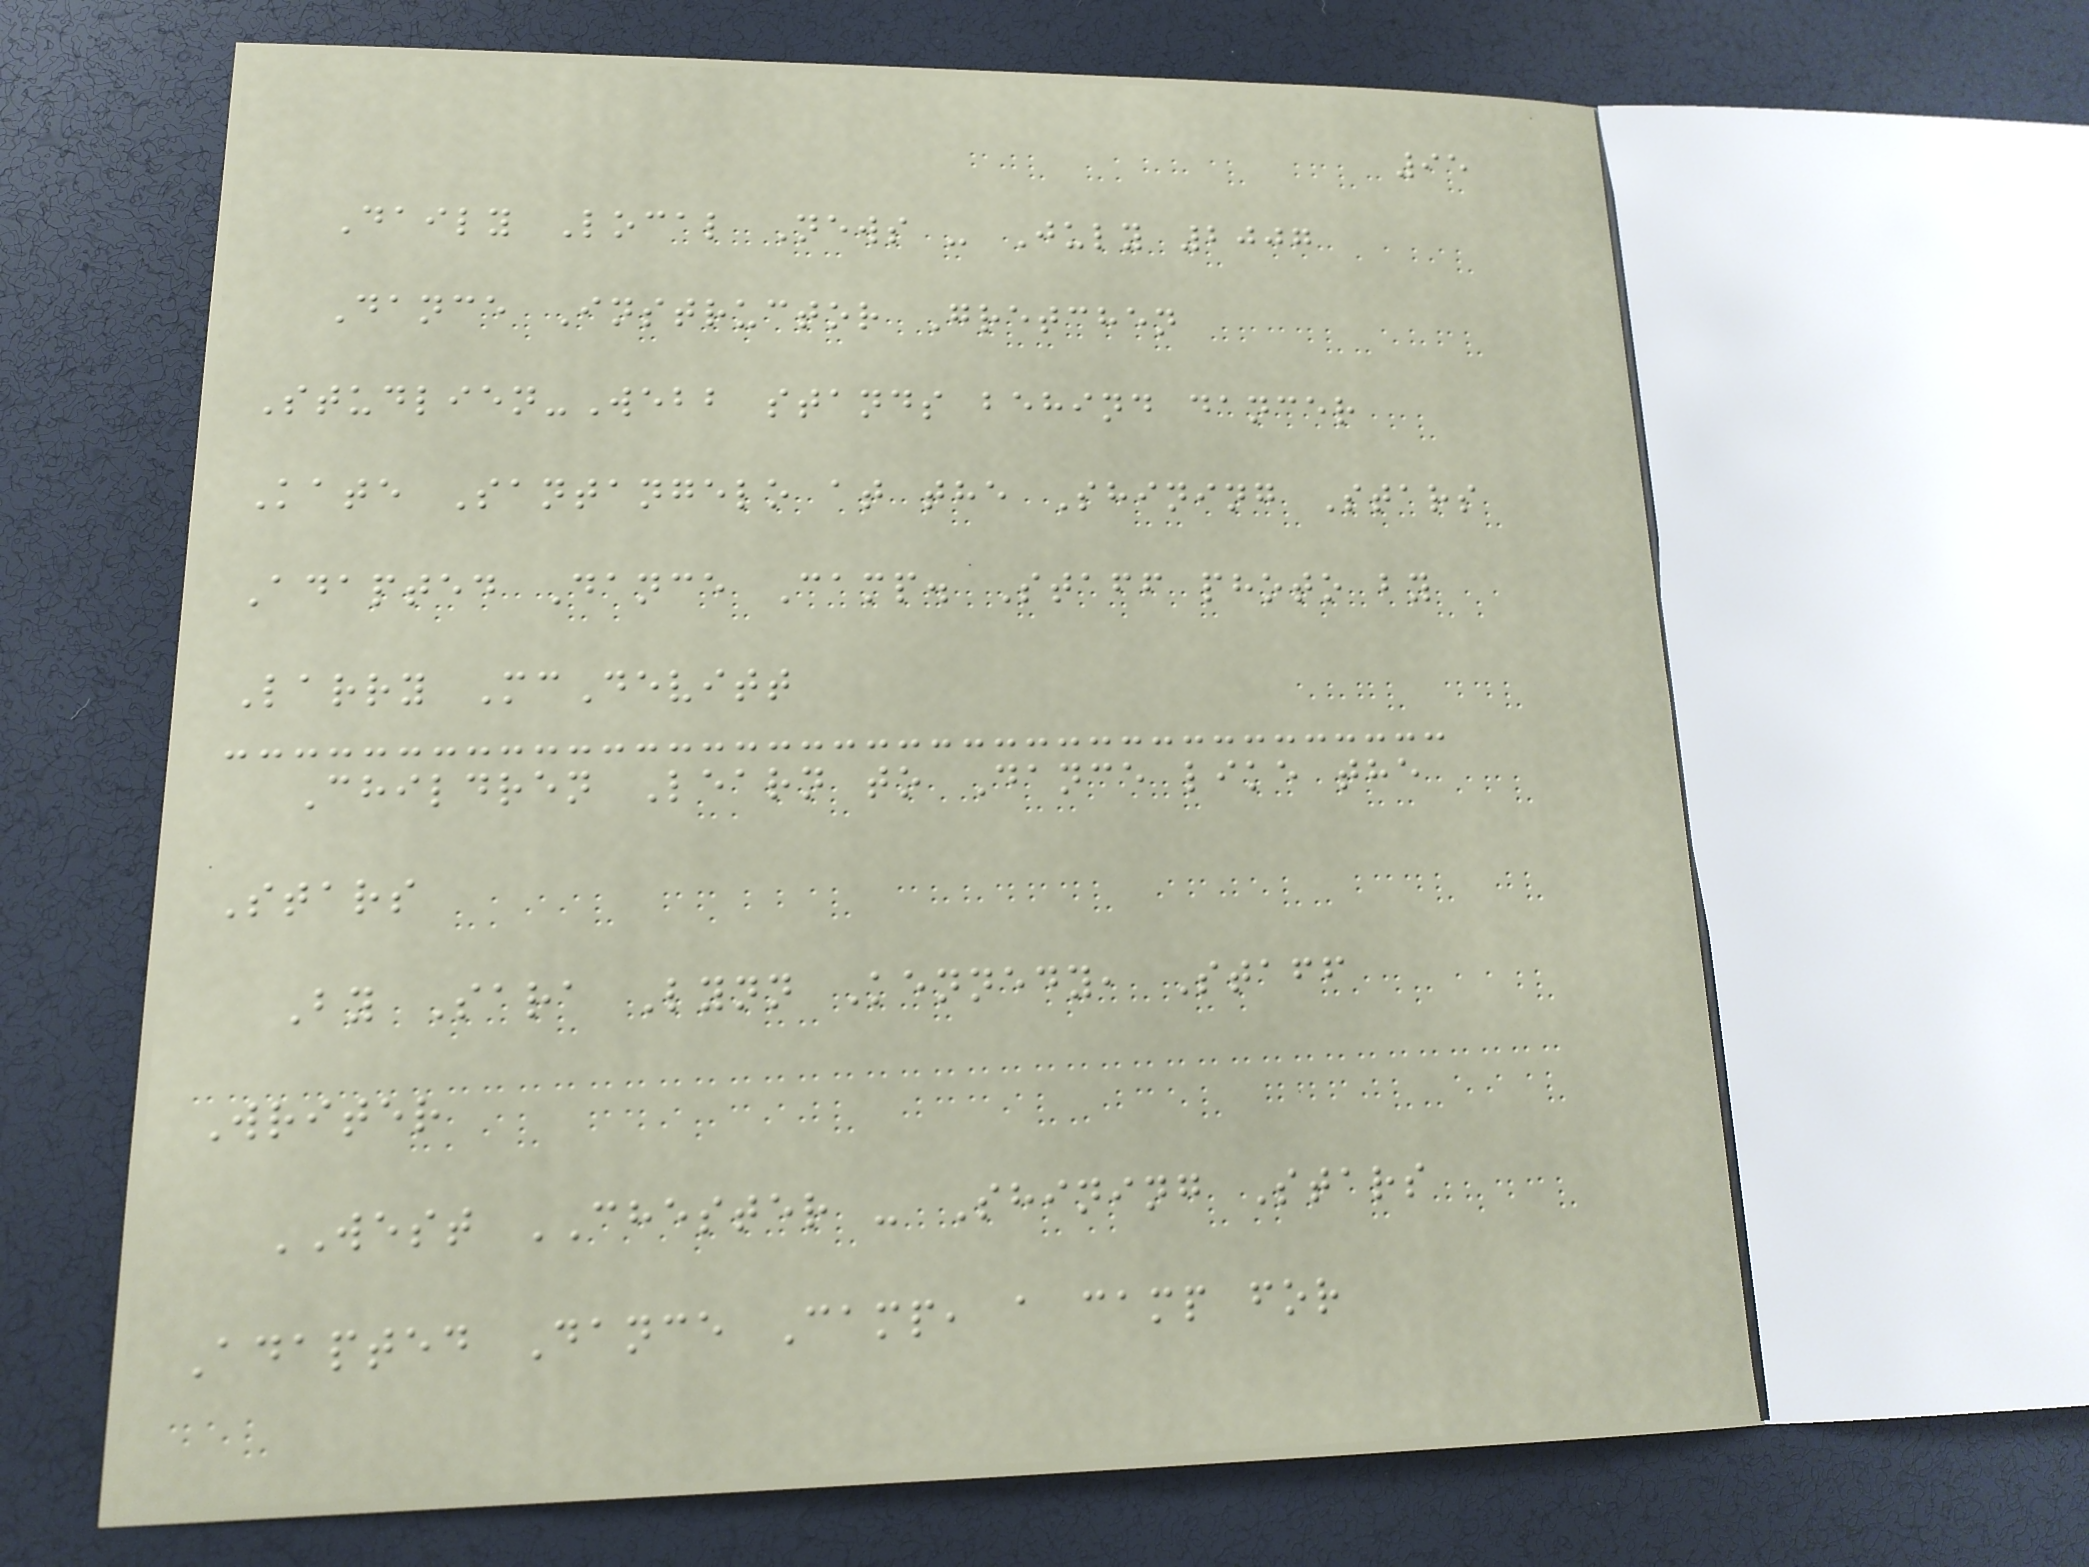95
Daily Local News - July 2007
Dance Instructor Gretchen
Studlien-Webb stands behind dancer
Kate Santangelo at the Shining Stars
Adapted Dance Camp. Staff photo by
Larry McDevitt
Children Learn to Dance like the
Stars
By Sara Lynn Kennedy, Staff
Writer
WEST CHESTER - Shining Stars
Adapted Dance Camp, a camp for
